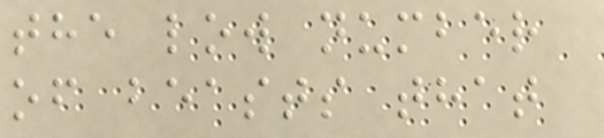the low number
of beasts that
